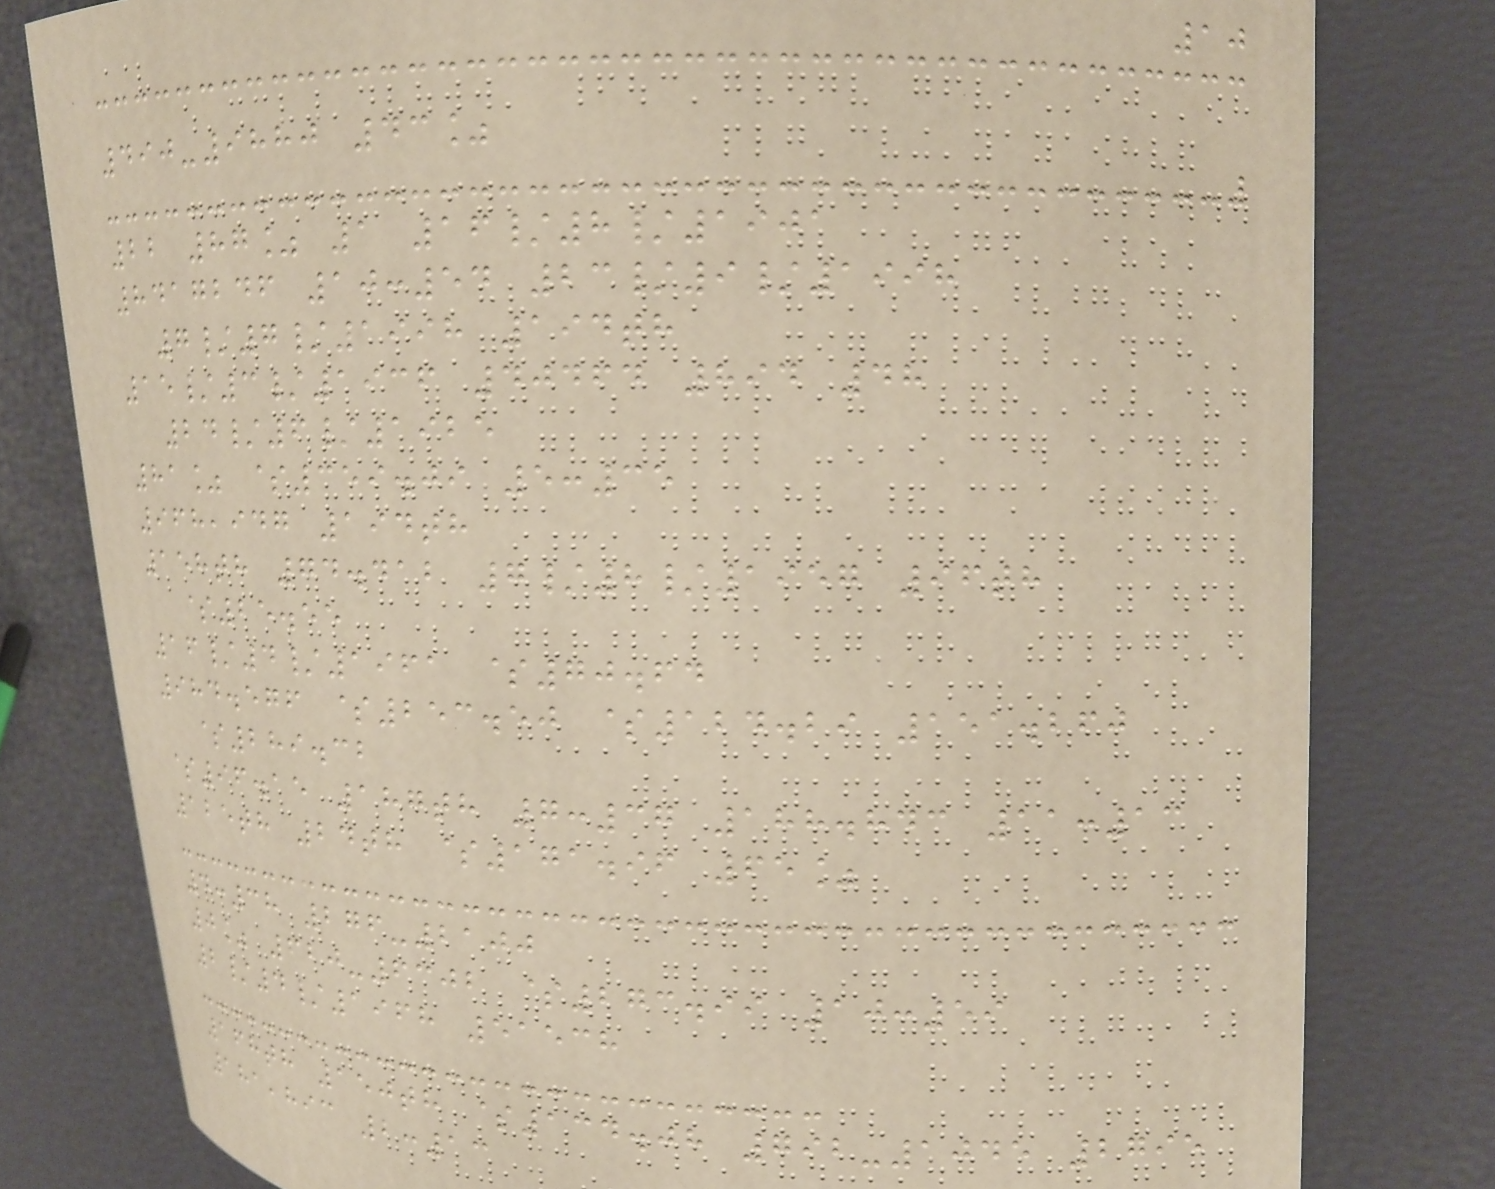10
490-9880 43%
22 87% 1 16/8/1901
8417246 10:54 23/9/1998
7/7/1998 194th
15/3/1936 40464 894 48
24/6/1925
81% $359.09 5:35
968,947 194th
158th 74.412 7/8/1957 96th
$25.55
16/4/1961 $70.64
984.576 $253.50 $124.29 151.260
$289.32
$96.15 187th 7:37 188.843 11:13
125th 24th $171.96 65%
4:38 276-2100
0% 620-6302 $273.99 10:59
2/4/1968 51538
168th 150th $134.08 792-1045 2795
181,893 2:13
